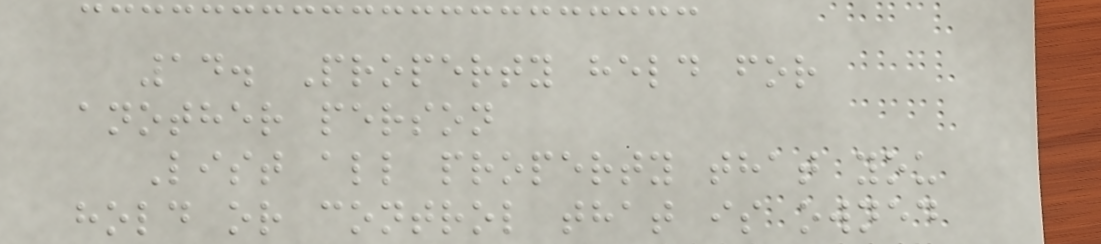14. Property held for
another person
List all property that you
hold or control that is owned
